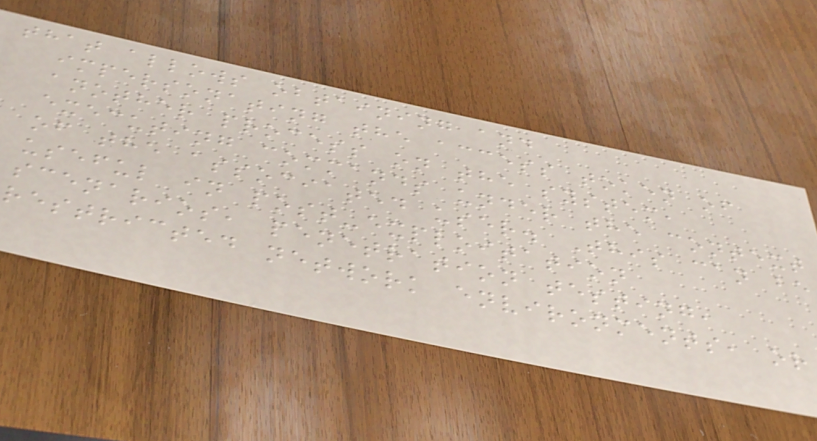that allows obtaining and
impersonating the access token of
another process on the system,
executing commands under the context
of the associated user. This can be
useful in post-exploitation
scenarios, penetration testing,
restricted network environments, or
